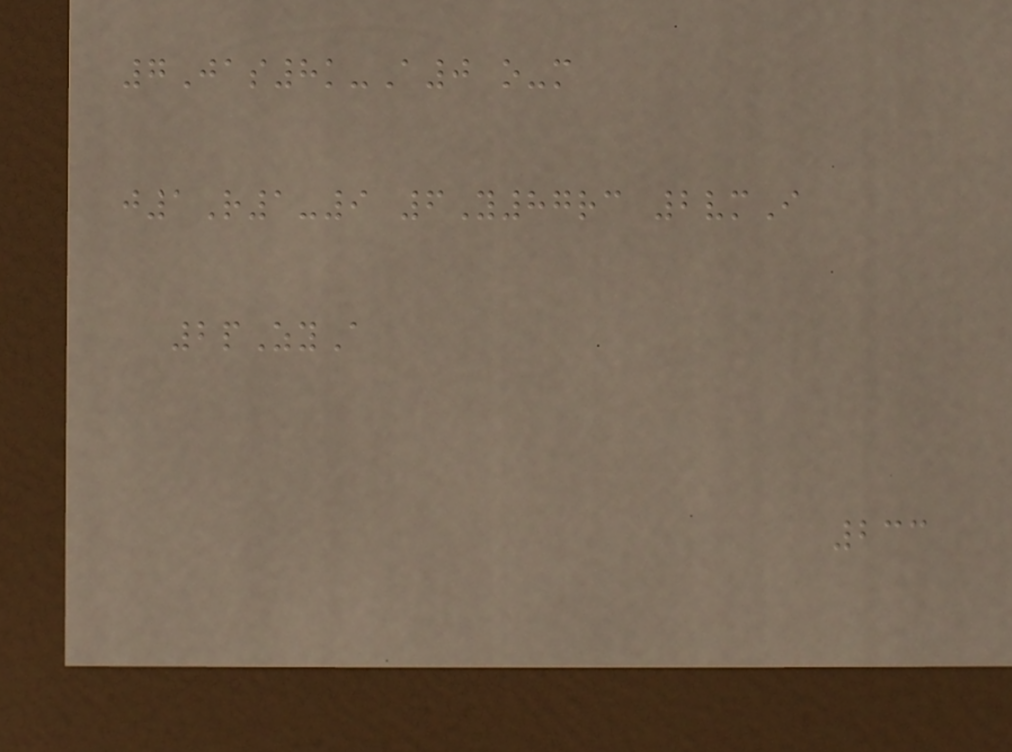7Jas8k-A0 o-m
j1R1-9 6Y87rc 2vmI
2pZyA
233
